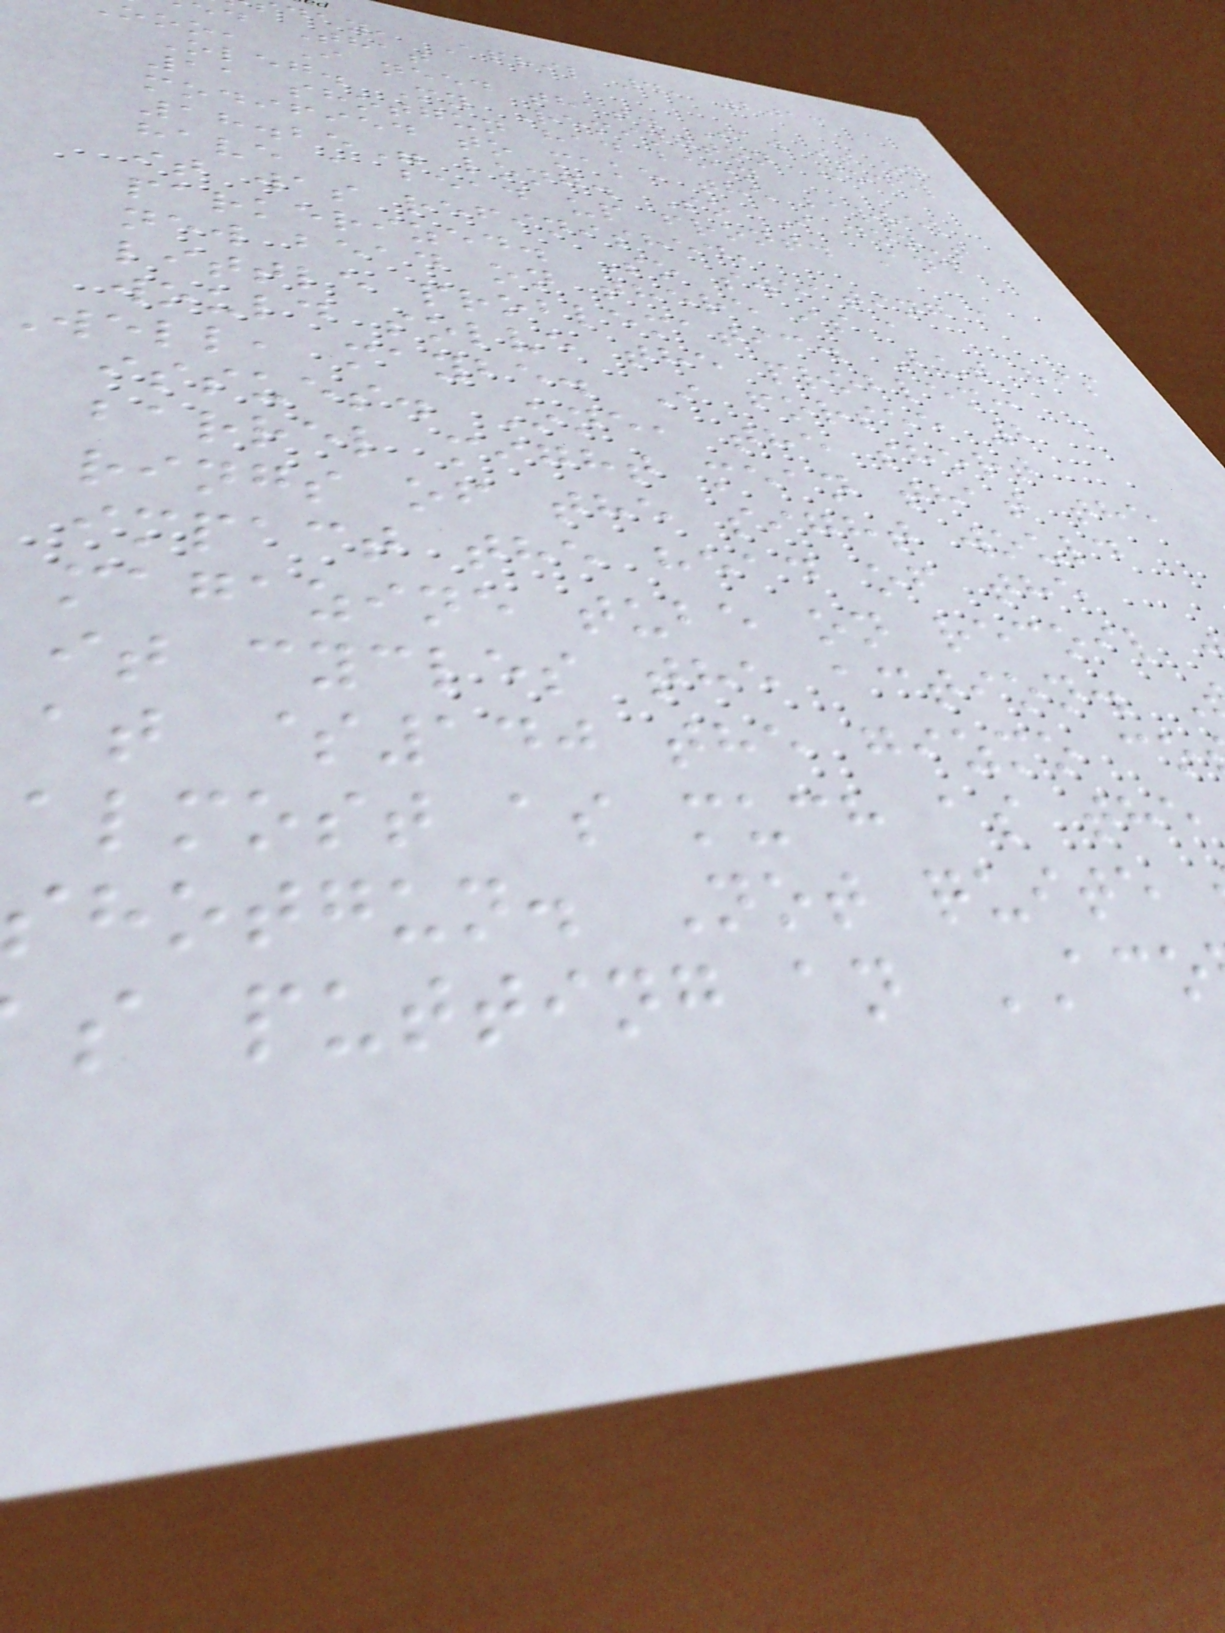day, April 4, 2013
d That
ooo, I need that. Saw it on
Oleg. My Remington Model
11 shotgun had been
modified to make the barrel
18.25" long. So I don't
have a bead up front. And
it was refinished,
parkerized. So sweating a
new bead on there is a
little problematic. But his
would solve the problem:
well, maybe. I forsee 2
issues. One, the short
barrel might mean that the
rings of the sight would
impact the head of the
magazine tube on recoil
it cycles the action.
at $140 the gizmo co
almost as much as the
shotgun. Not quite
s putting an ACO
